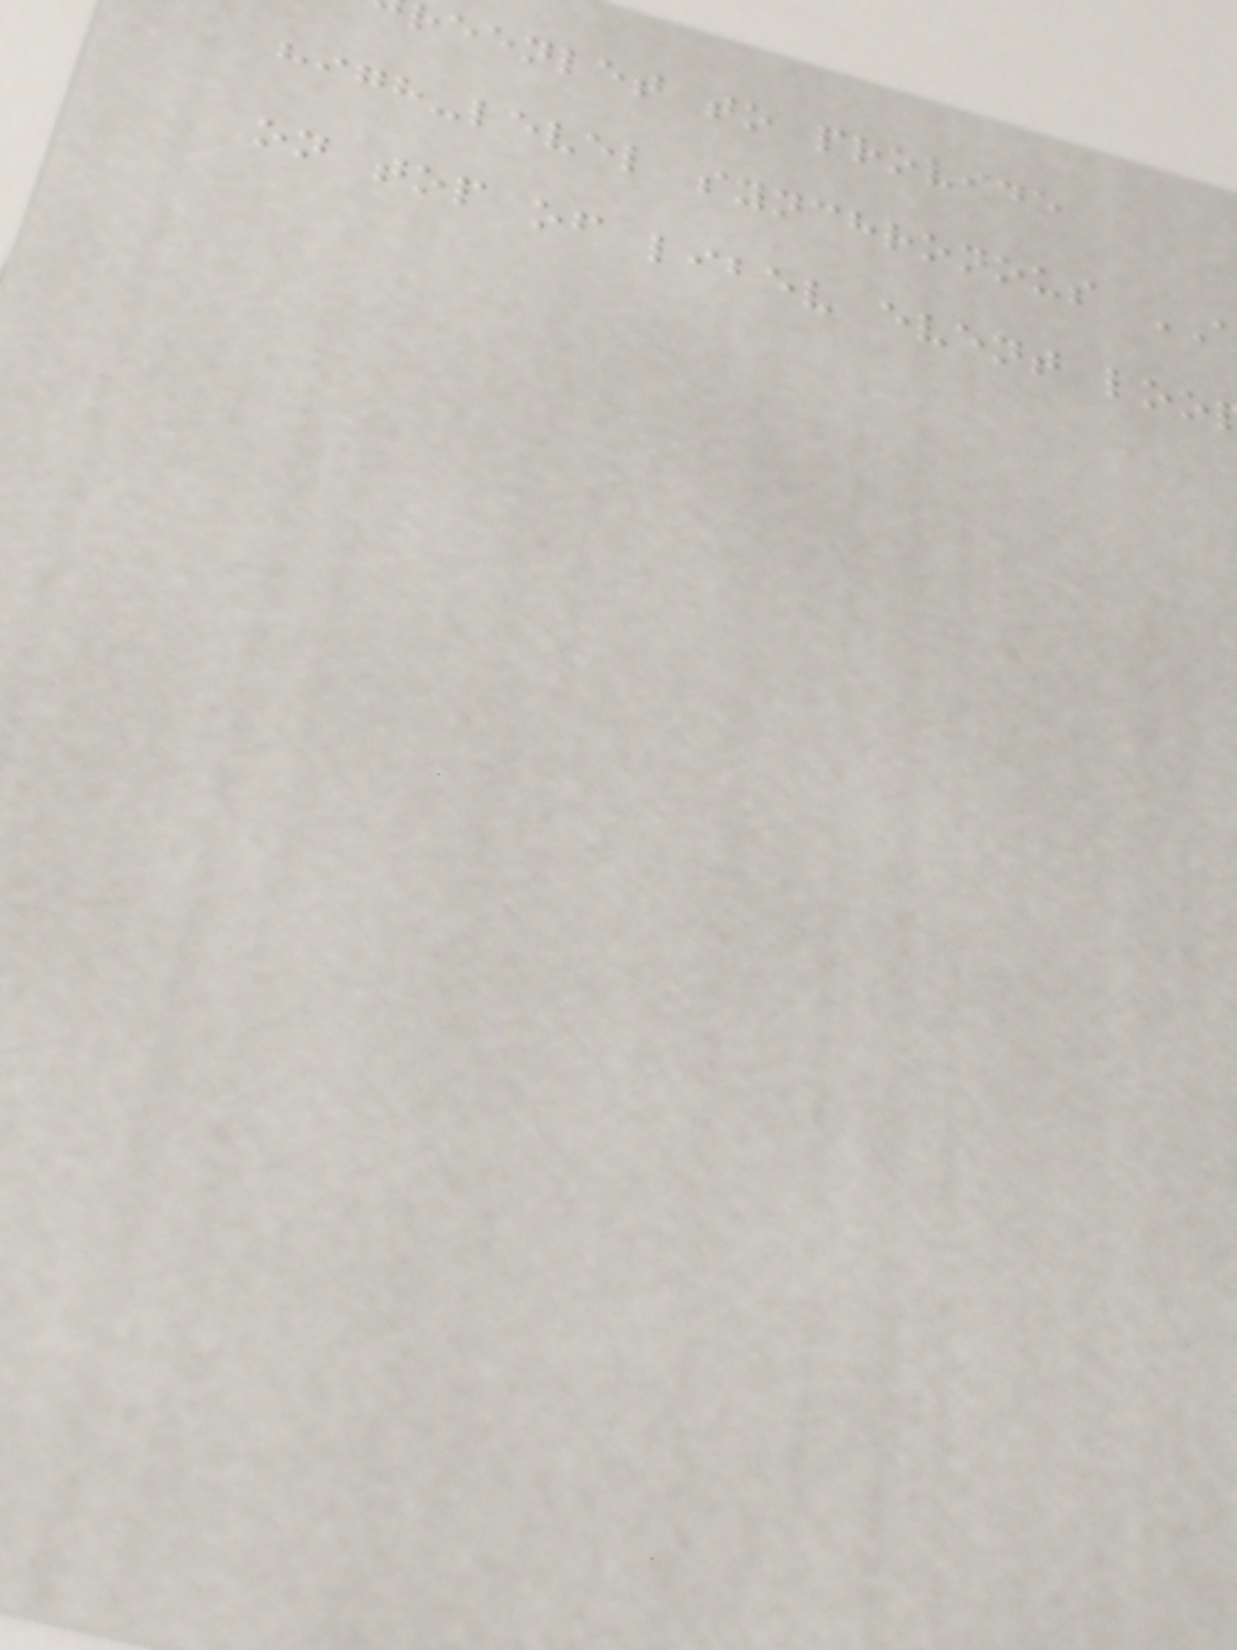eenlet to provide
high-level synchronous
on top of libev event loo
